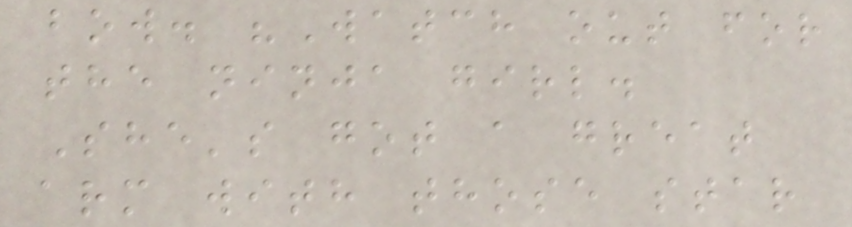bow. "Watch out for
the ninja girl.
She's got a great
arm with those star
